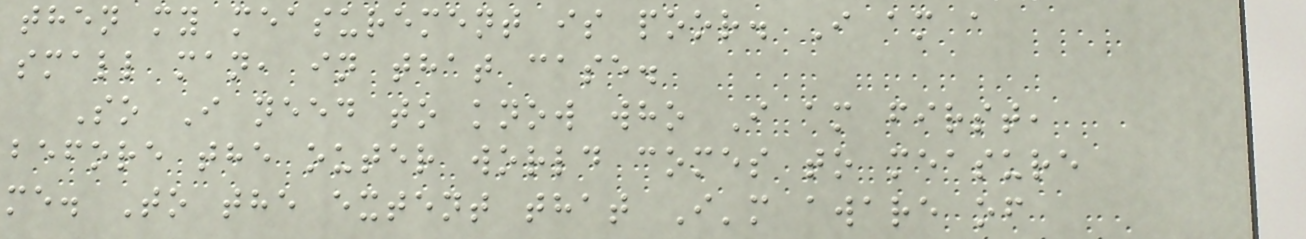then my measurement is poor. I am a
small man, in that case.
So I need to know who I am first,
before the outer world comes to measure
me. To the extent that I'm aware of
